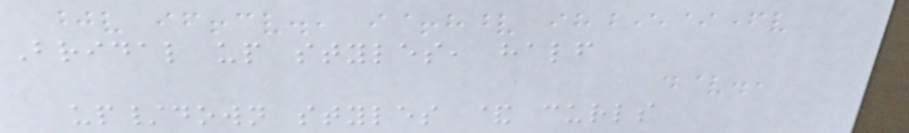Bridal up styles, half
up/down styles & curls
